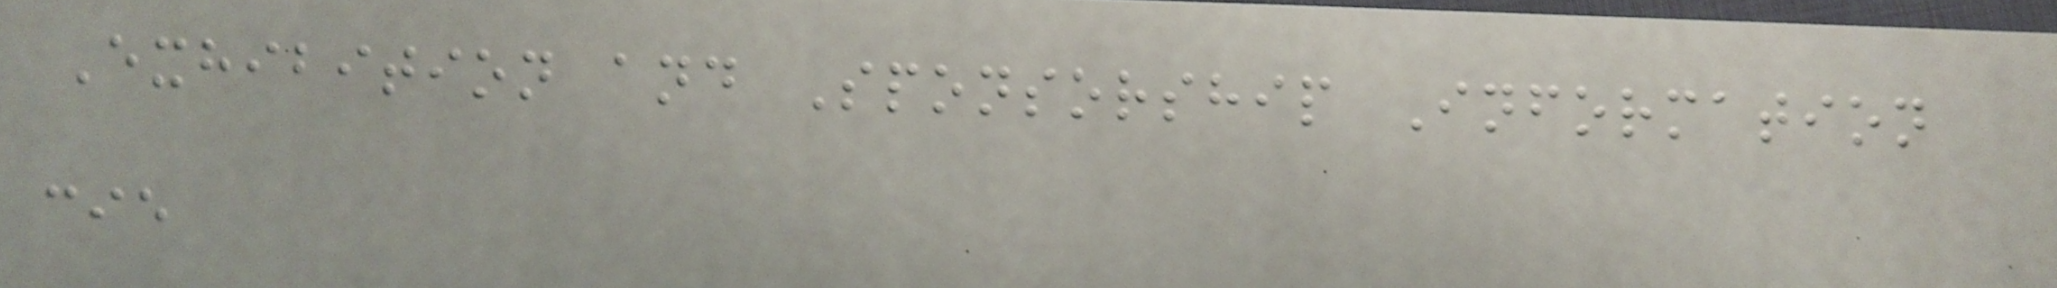Exhibition and Sponsorship Information
cie
